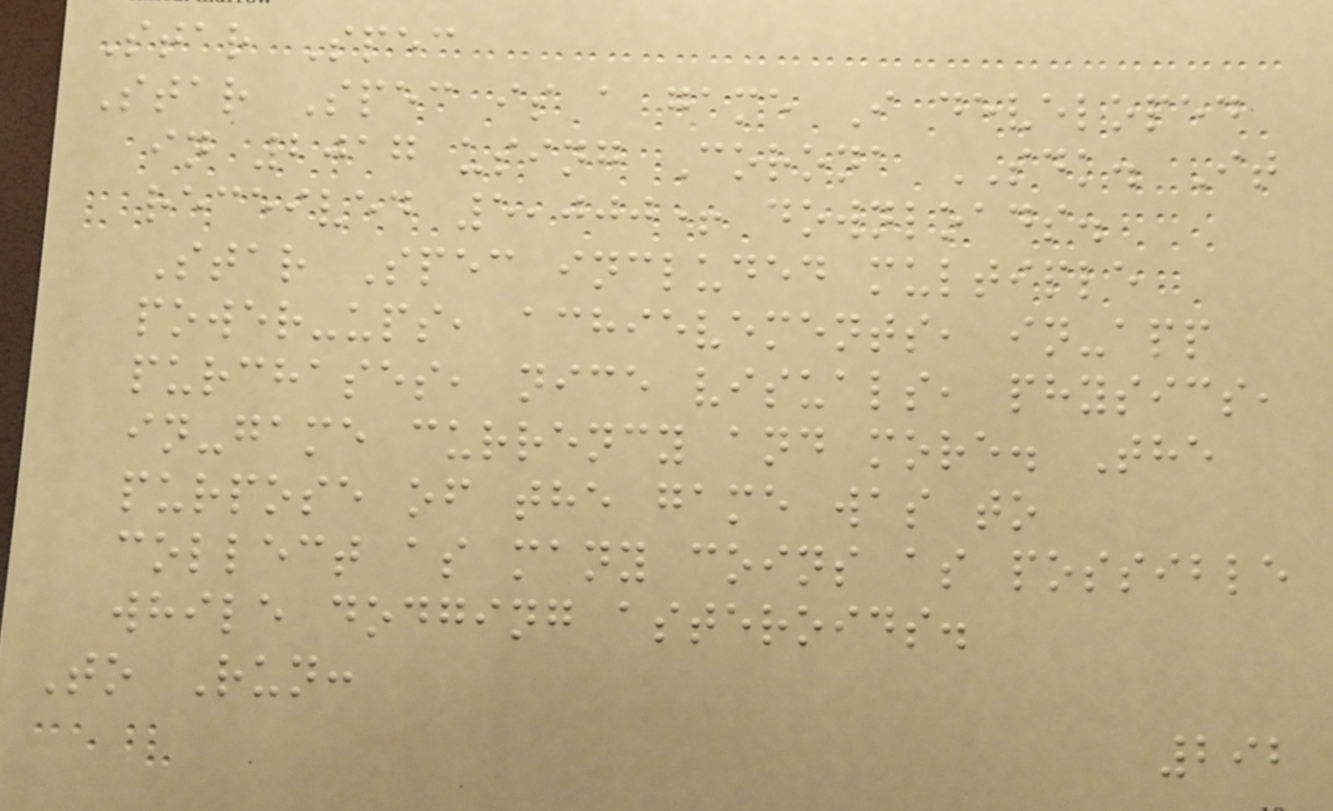Star Spec
Star Spec is a game I developed
in 2017 using Corona SDK. It
received 5,000+ downloads.
Star Spec included multiple
power-ups, achievements, in-app
purchases, nice visuals, physics,
in-game currency and more. The
purpose of the game was to
collect as many coins as possible
while dodging asteroids.
To Run:
292
